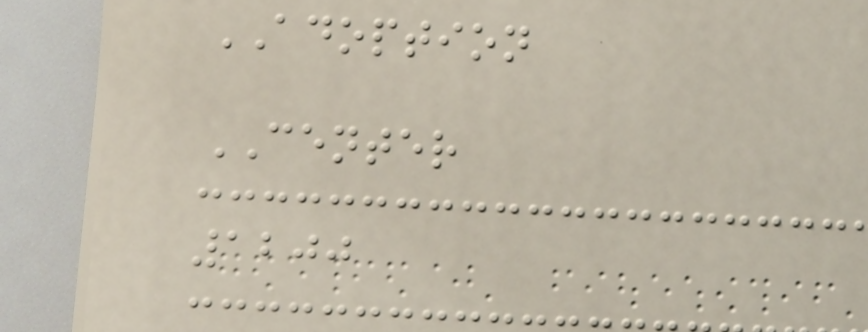ADOPTION
CENTER
1200
